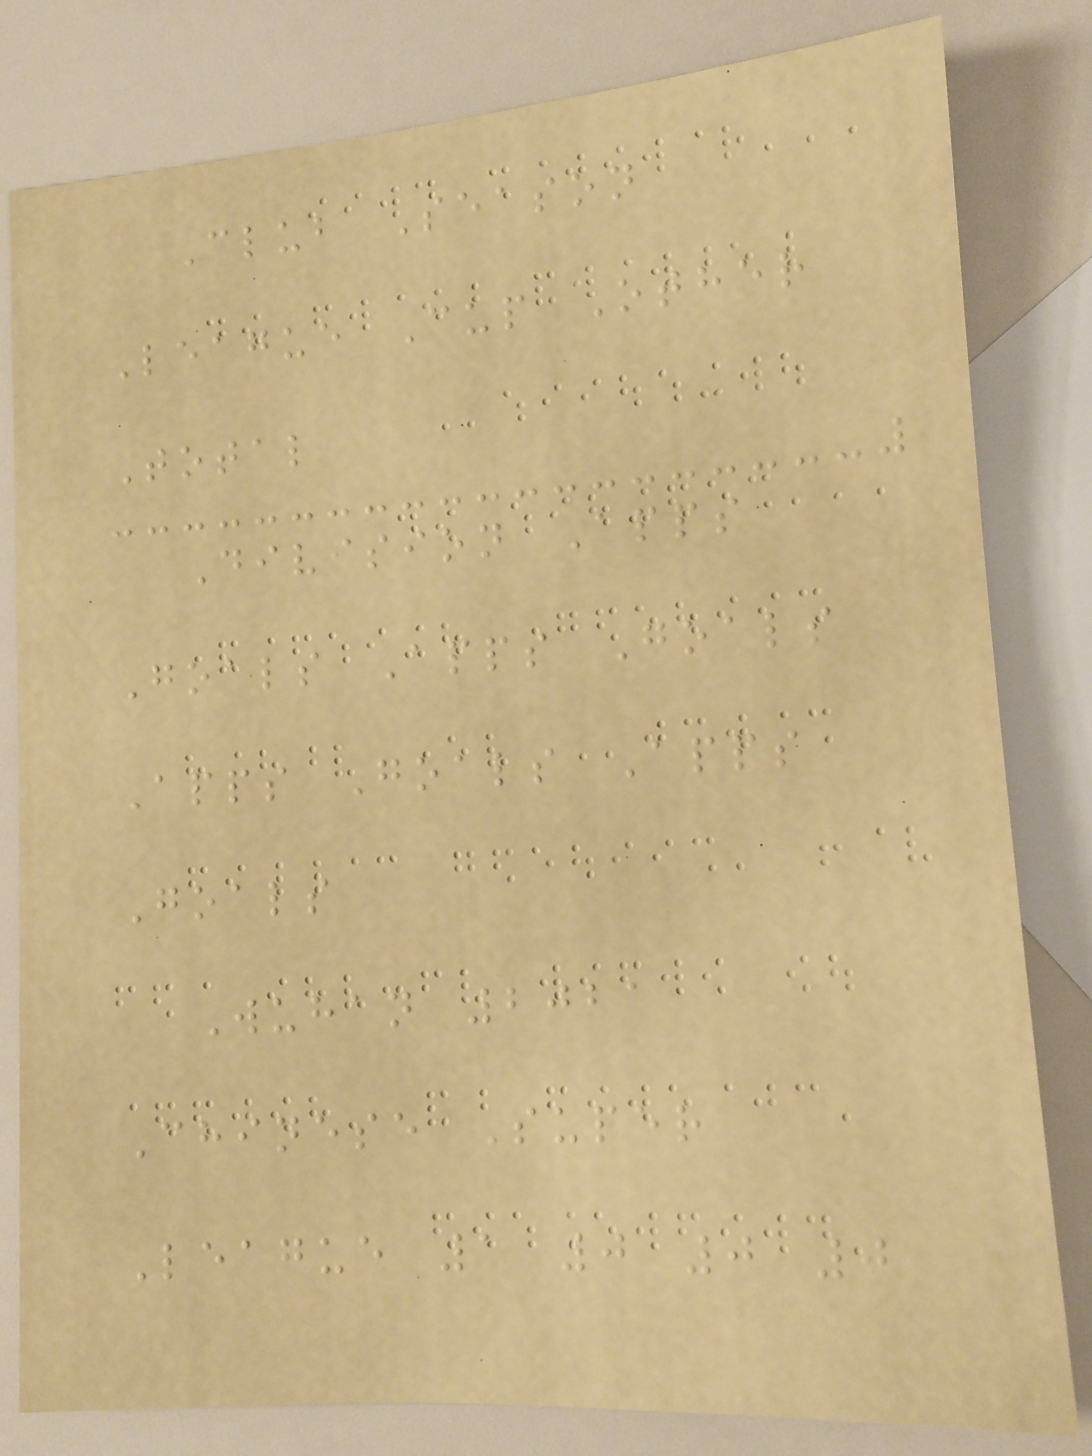Club Season
League Cup Other
Total
Division Apps
Goals Apps Goals
Apps Goals Apps
Goals
Wuhan 2021
Chinese Super
League 1 0 0 0
